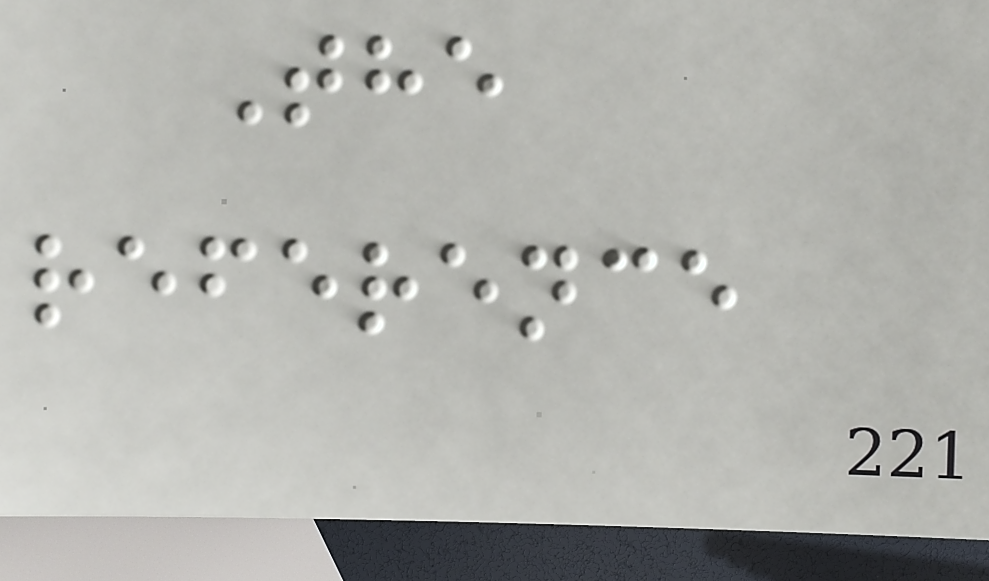The
reference
